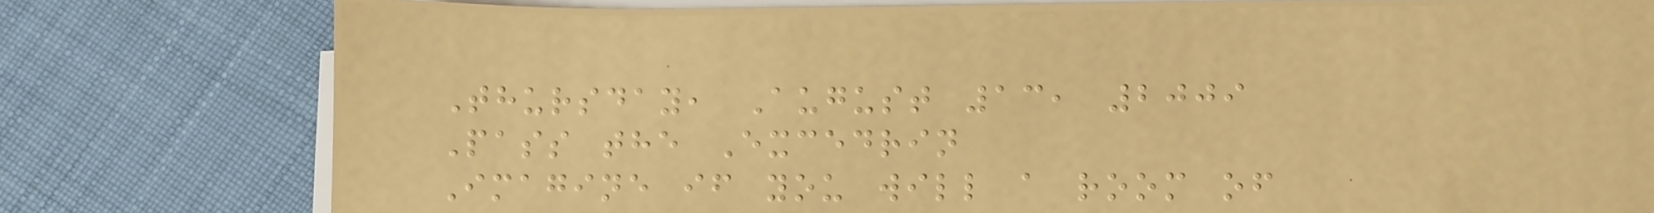Thursday, August 13, 2009
Pass the Excedrin
Imagine if you will a room of
